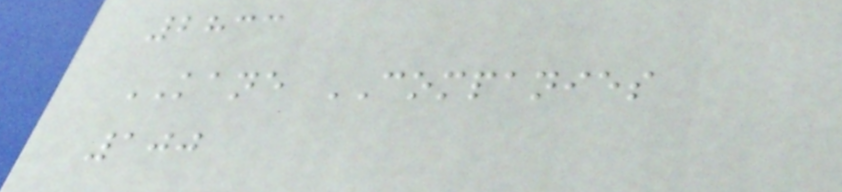2833
KANE COMPANIES
100
